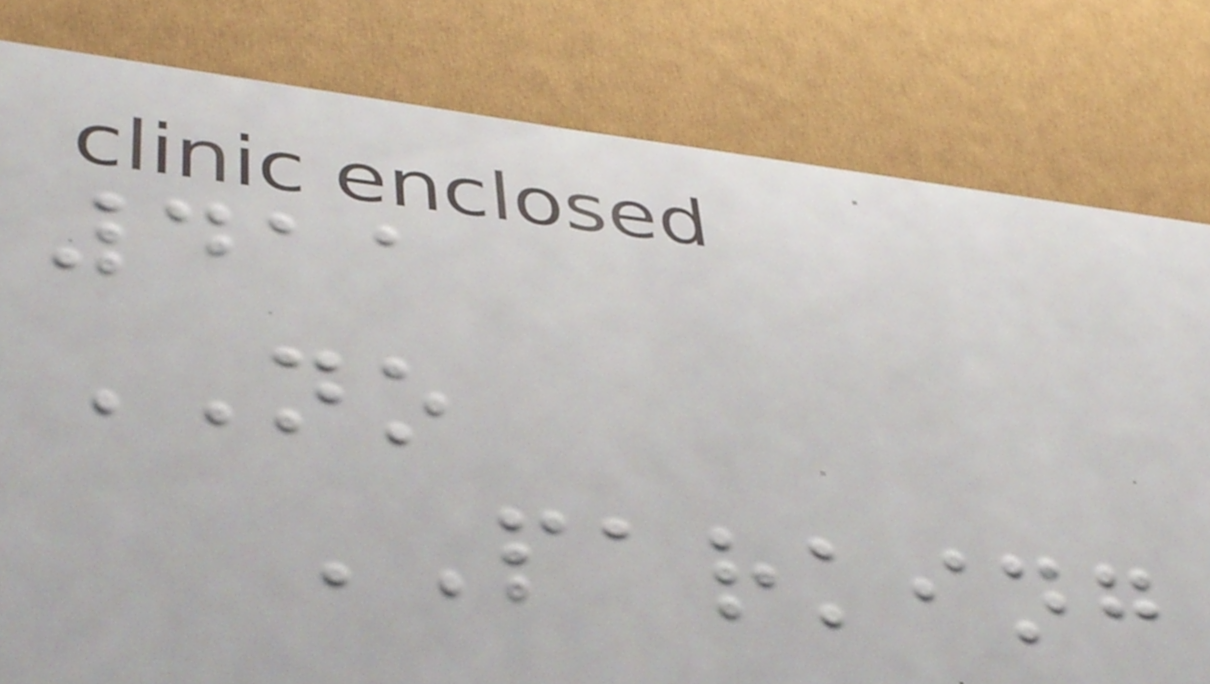411
NO
PARKING
